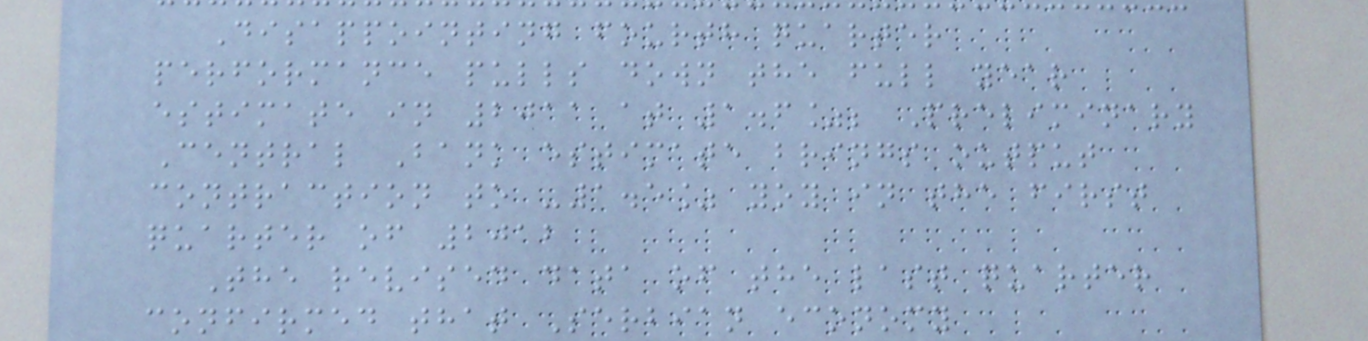Disappointing fourth quarter
performance pulls down the full year
estimate in 2011 at 1.6%; Preliminary
Central Bank estimate brings output
contraction to -1.5% yoy in the first
quarter of 2012
The revised data of the last quarter
confirmed that Serbian economy
